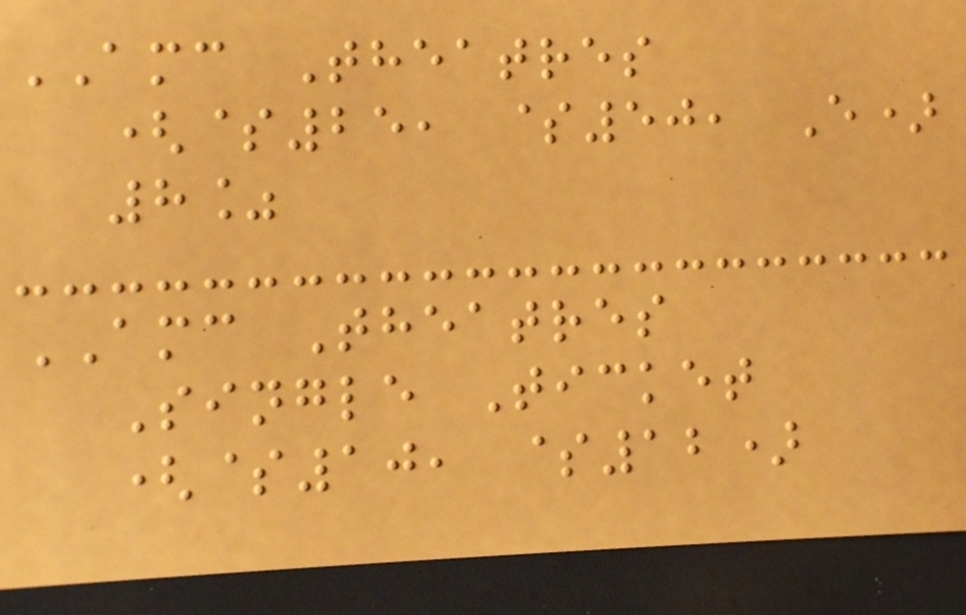AMC Theatres
($25, $50, E)
8%
AMC Theatres
Single Ticket
($10, $12)
